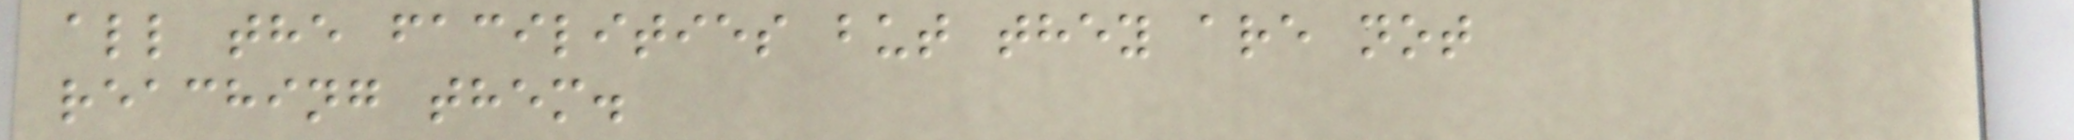all the facilities but they are not
reaching them.
